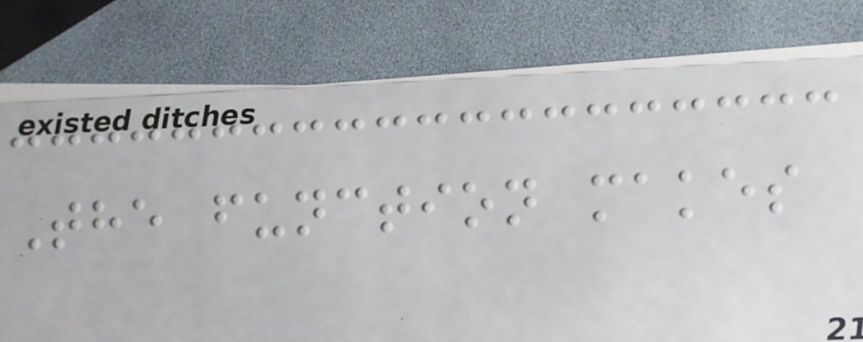The function makes
